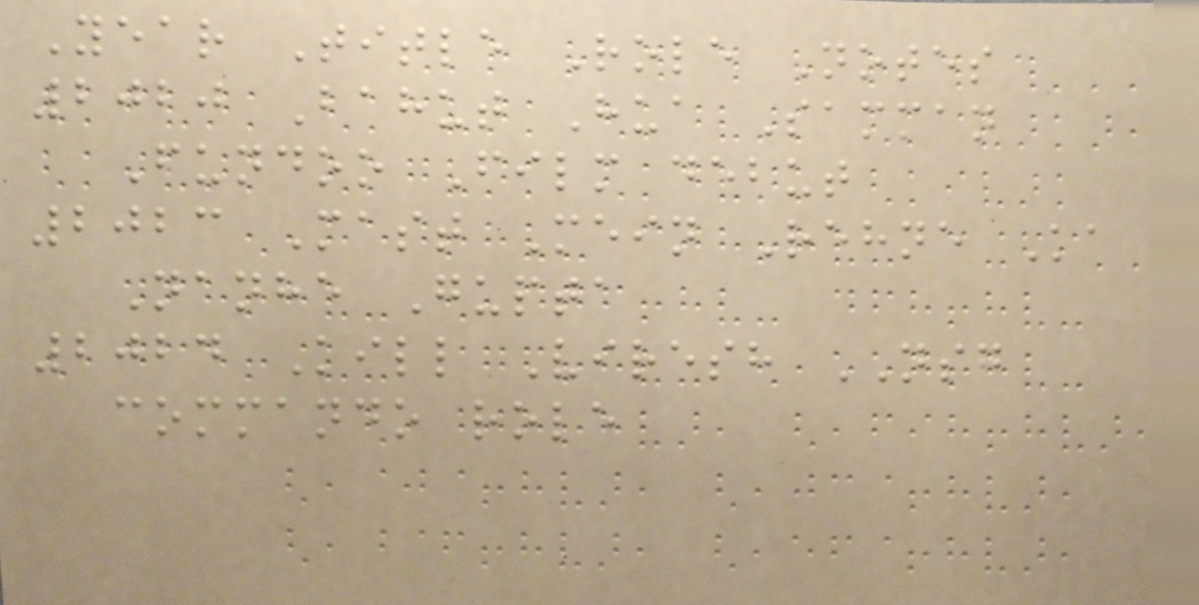Year Title Role Notes
2020 Bahut Hua Samman
Fundoo Film debut
2023 Mast Mein Rehne Ka
Nanhe Gupta
2024 Kill Viresh NSG
commando role
